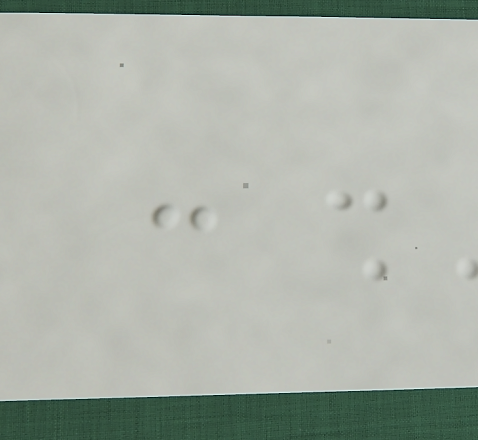-
